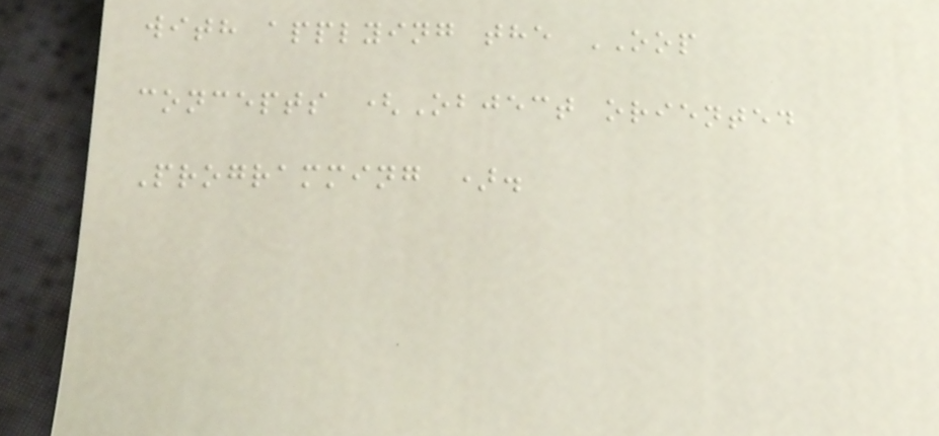with applying the OOP
concepts (Object oriented
Programming ).
